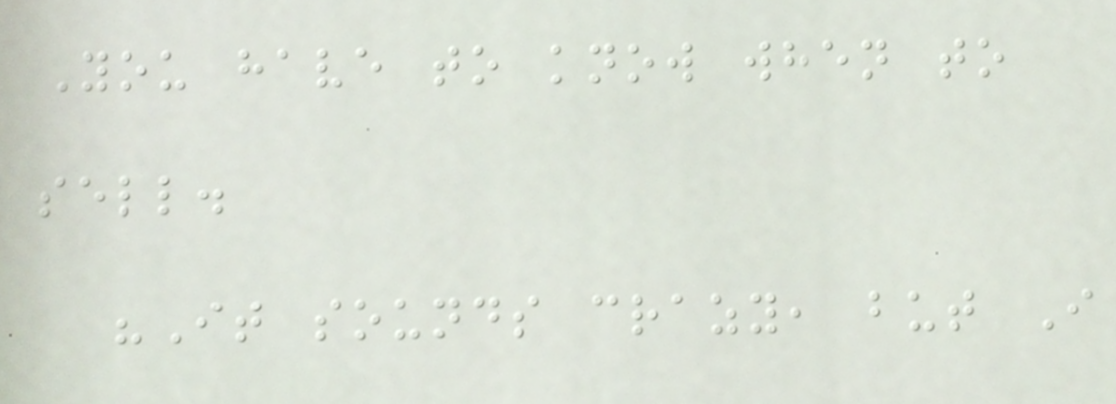You have to know when to
sell.
"It sounds crazy, but I
